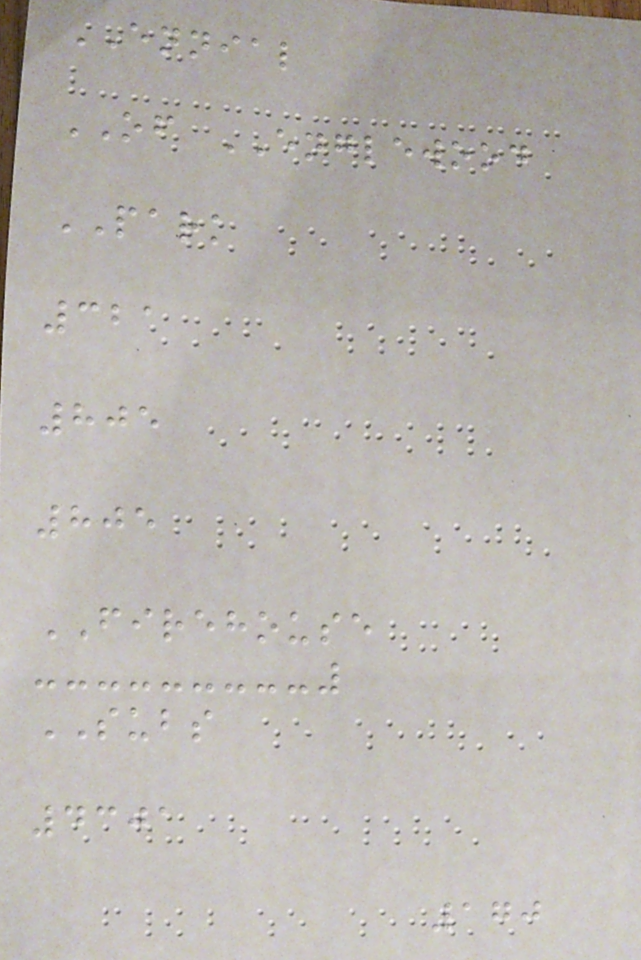ENNIAL
OF ENGLEWOOD
PARK
321
805
805
FIREHOUSE
SUBS
4301
170
